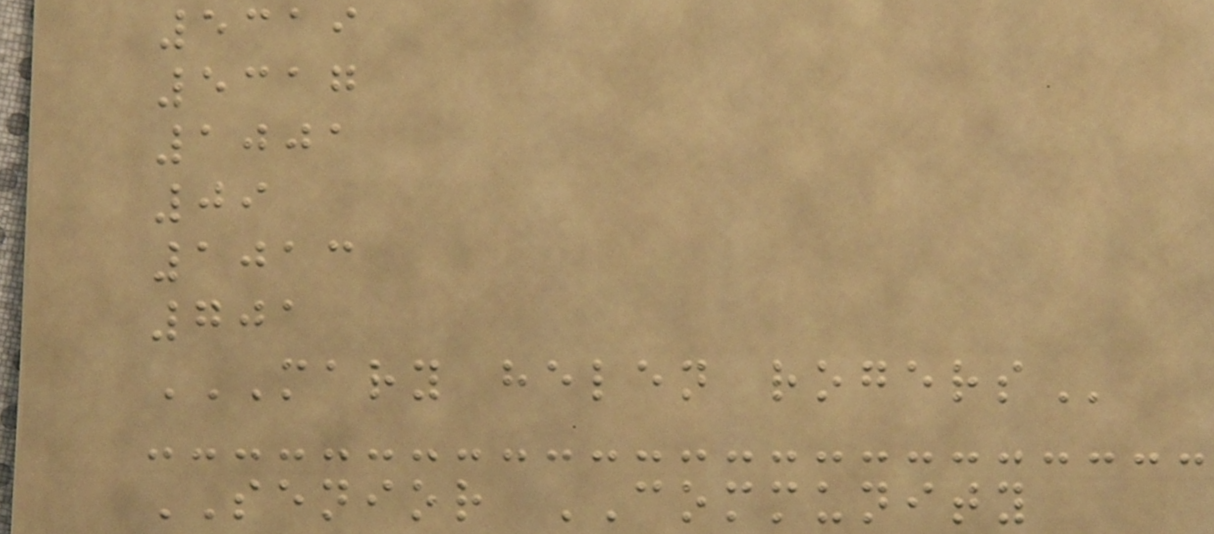5319
5317
1001
09
1013
701
MARY HELEN ROGERS
SENIOR COMMUNITY
